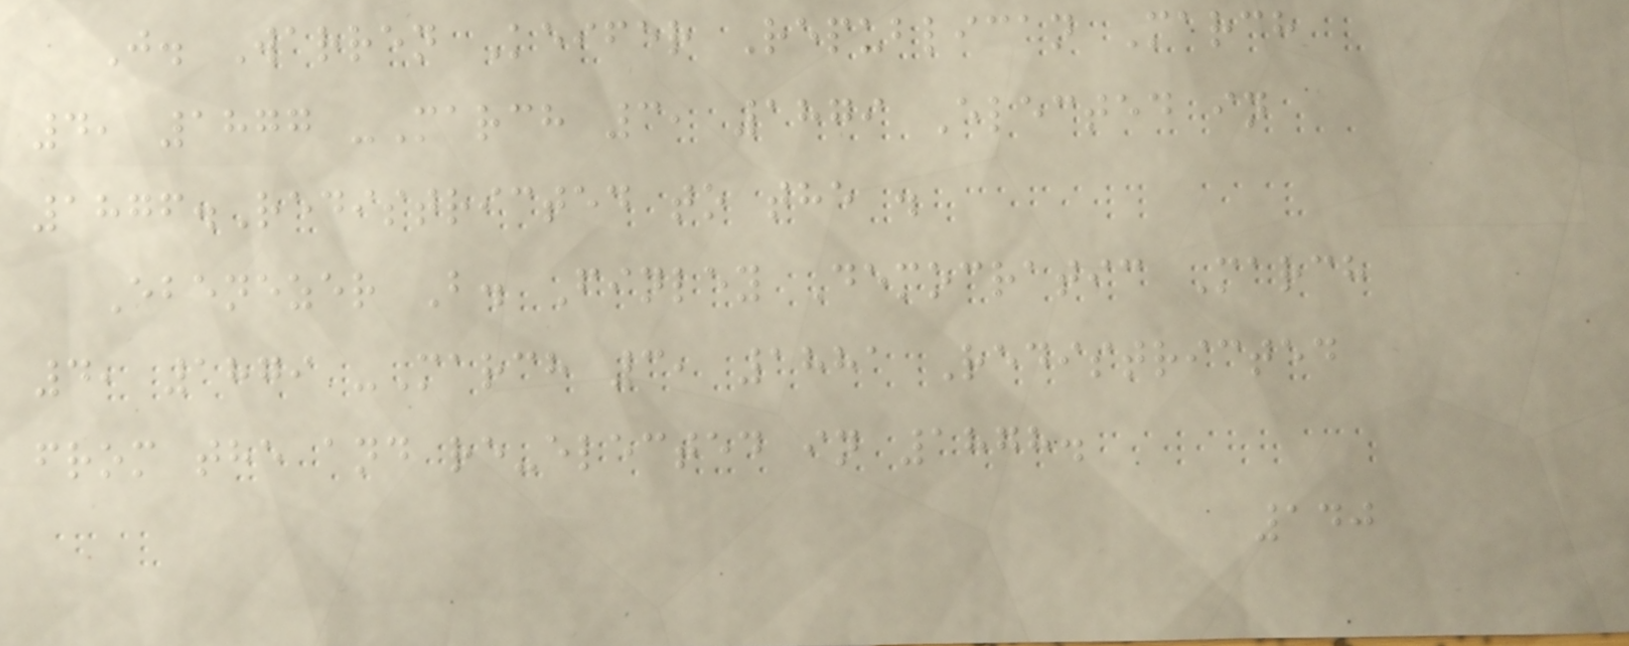J. Warren Keifer Republican March
4, 1877 -March 3, 1879 Elected in
1876.Redistricted to the .
Ebenezer B. Finley Democratic March
4, 1879 -March 3, 1881 Redistricted
from the and re-elected in 1878.
140
